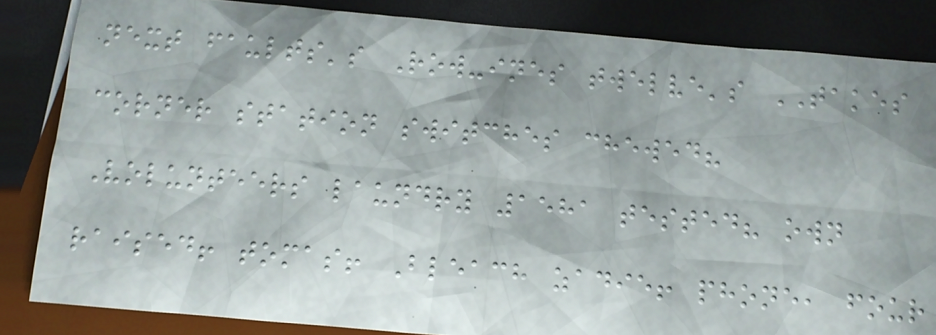next faults's Row-ines twelve's TAKES
corner station switches chewed?
Volunteers laundry 1581 tested? own
raised! tomas! Bleach zadie! phone, four
